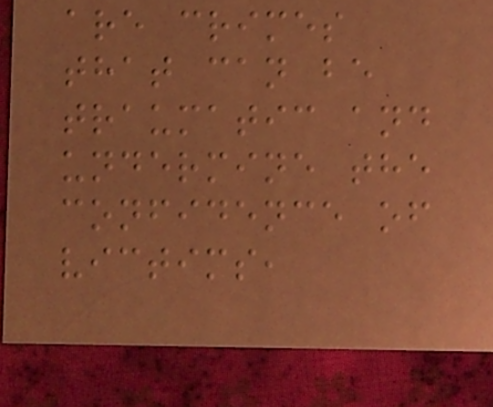are crimes
that can be
traumatic and
undermine the
confidence of
victims,
